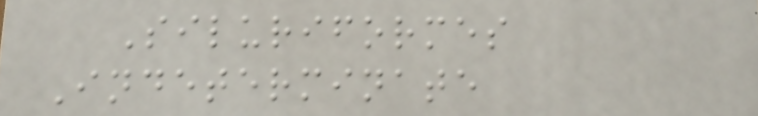Siluriformes
Indeterminate
